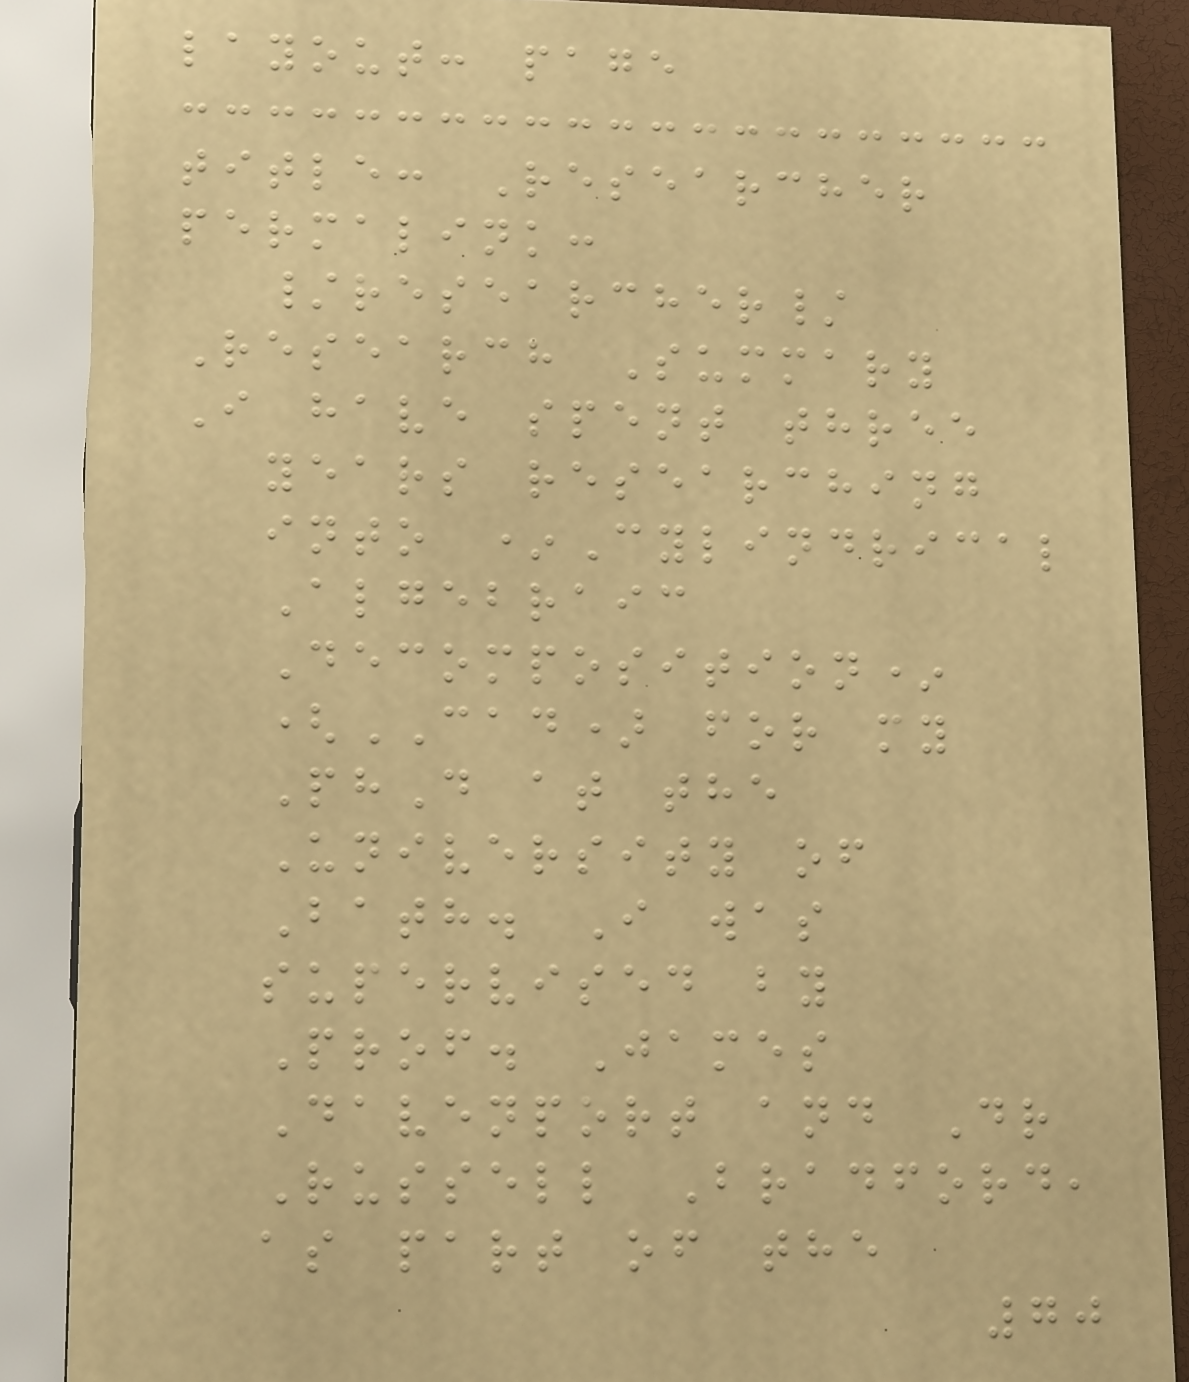layout: page
title: Researcher
permalink:
/researcher/
Research Summary
I have spent three
years researching
into *Cylindrical
Algebraic
Decomposition*
(CAD) for my
PhD at the
University of
Bath. I was
supervised by
Prof. James
Davenport and Dr
Russell Bradford,
as part of the
70
